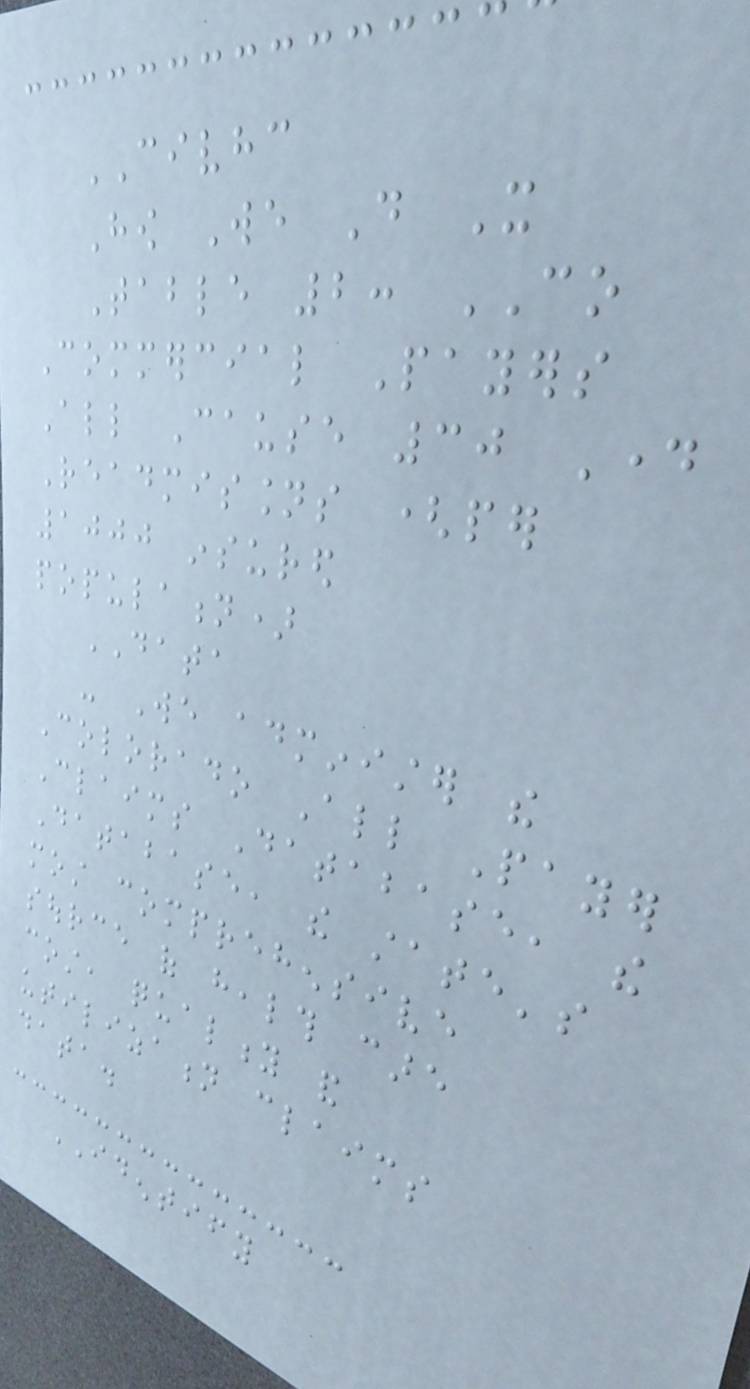CIVHC
How We Do It
Table 2: CO
Commercial Payers
All Cause 30 Day
Readmissions (per
1000 insured
population)
DATA
- We administer the
Colorado All Payer
Claims Database, the
Database, the state's
most comprehensive
source of health care
cost, quality and
utilization claims
data.
IDENTIFY
